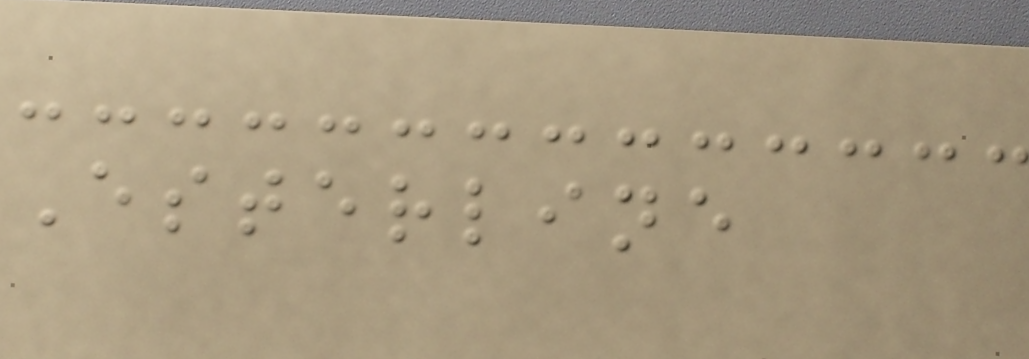Esterline
